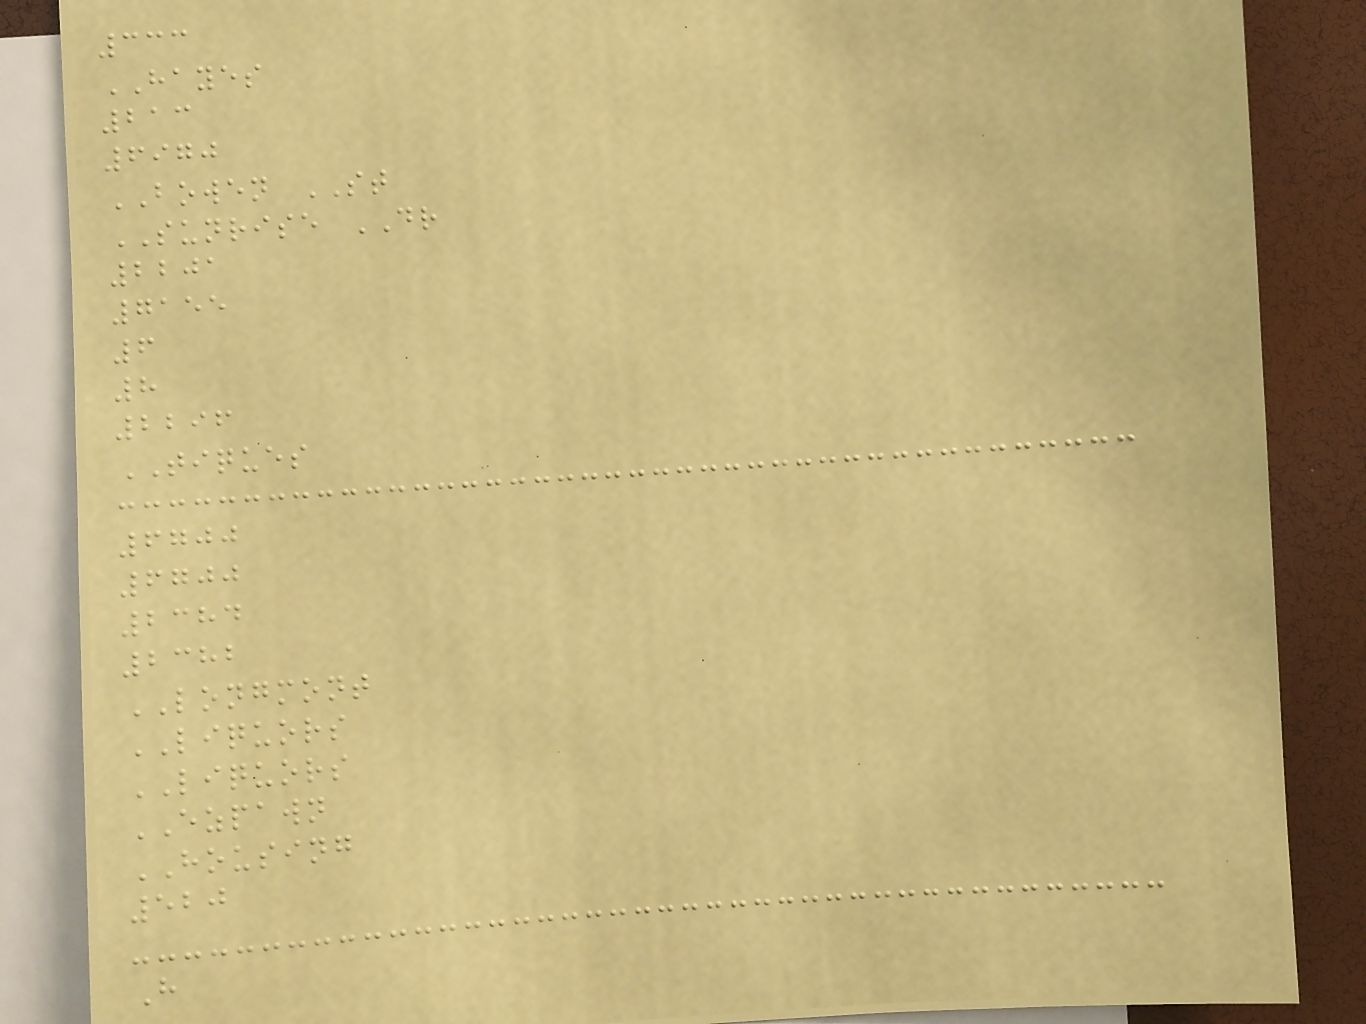333
HAYES
213
6970
BOWEN ST
SUNRISE DR
2201
7155
6
8
2296
TIQUES
6700
6700
2384
2382
LONGMONT
LIQUORS
LIQUORS
EZPAWN
HOUSING
520
H
